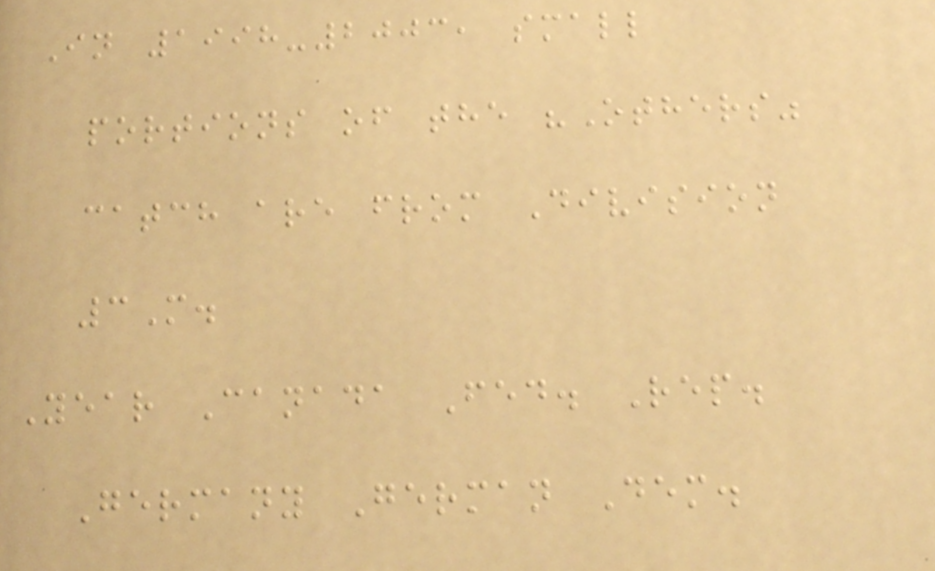In 1998-2003, small
portions of the "Others"
catch are from Division
3M.
Year Canada Fed. Rep.
Germany German Dem.
